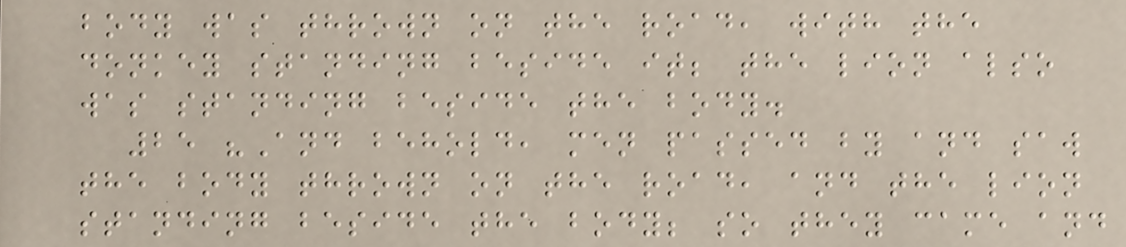body was thrown on the road, with the
donkey standing beside it; the lion also
was standing beside the body.
25 "And behold, men passed by and saw
the body thrown on the road, and the lion
standing beside the body; so they came and
